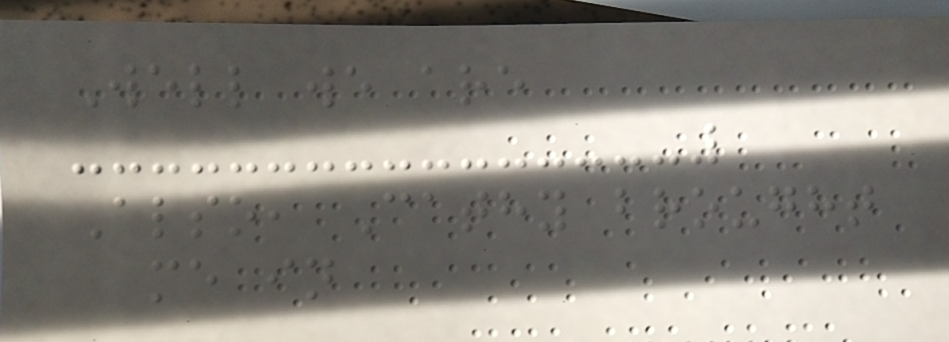Well we are
Also, Cathy brought
me in
